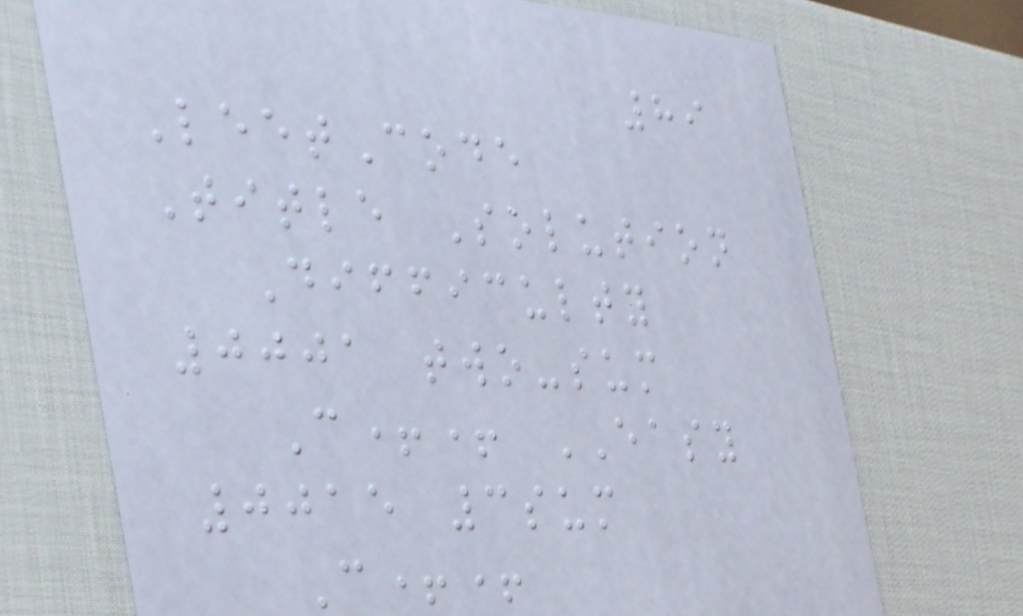89
LeetCode
Title Solution
Difficulty
0001 two-sum
C++ EASY
0015 3sum
C++
